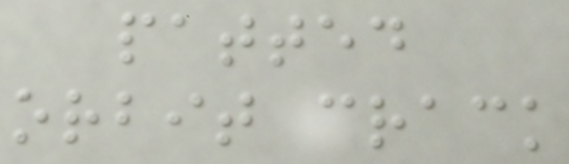patted
orbit crack
